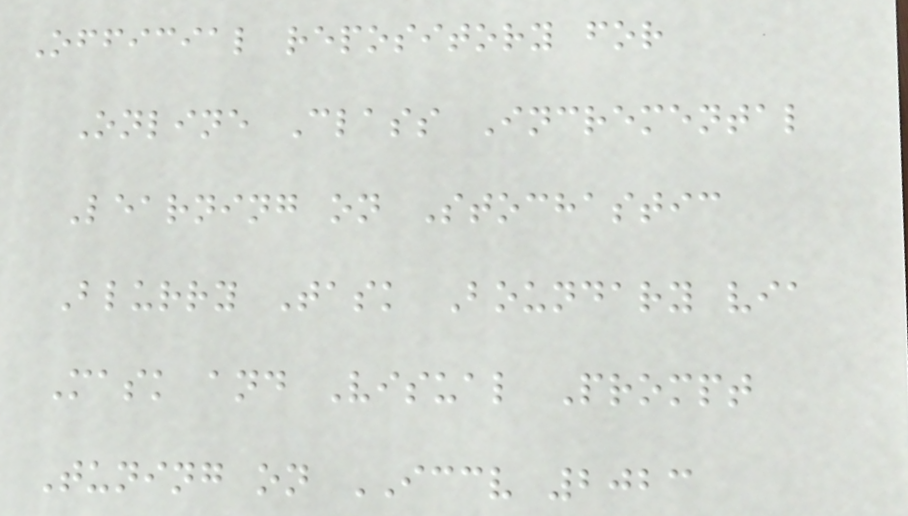Official repository for
Online Class Incremental
Learning on Stochastic
Blurry Task Boundary via
Mask and Visual Prompt
Tuning on ICCV 2023
